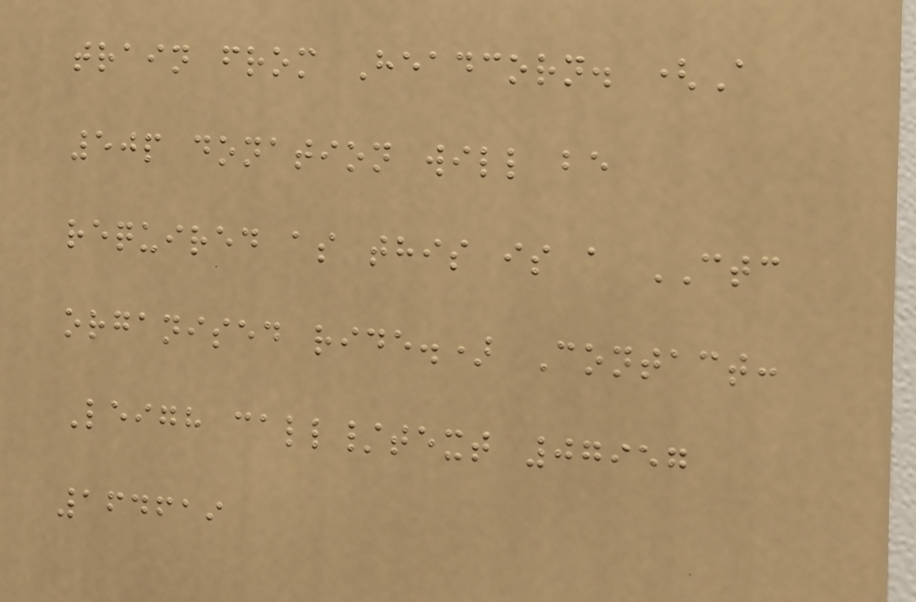train from Headcorn. (A
50p donation will be
required as this is a CTC
organised ride.) Contact:
Leigh call/text 07957
164619
